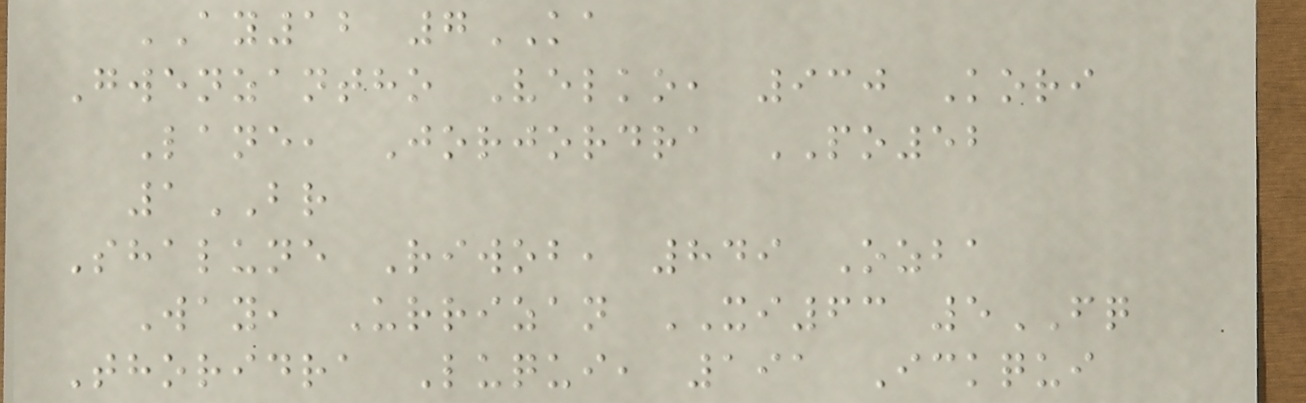AY12 7KA
Gwenzantho Velko, 930 Kori
Lane, Jorjordra PO52
1BR
Shalune Riwob, 849 Ozba
Way, Urrizan XI63 5FQ
Thoridra Luqui, 191 Ickqui
